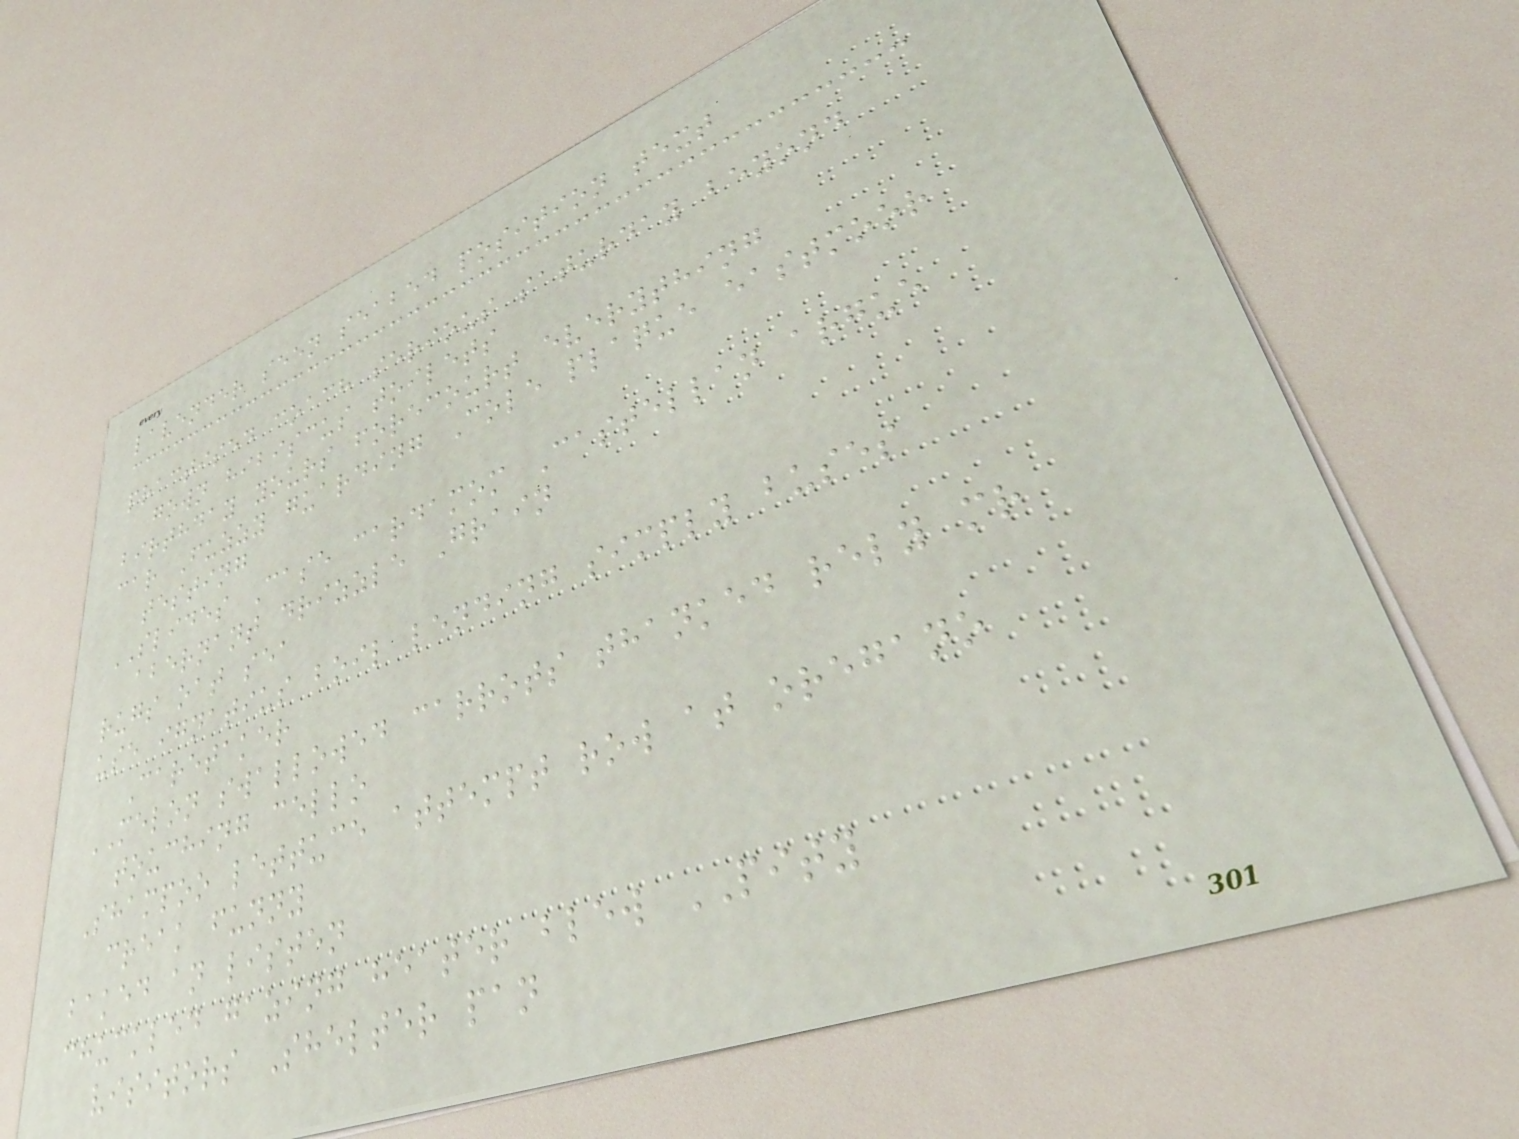lavender seen seabed position text
practised coach serious saturday beyond
gown hibiscus toilets
birthday yours forecourt everything
car Fuzzy guarding Cole plaque eastmoor
testing
SLIDES Case cardamom Castellan argue
abernant drizzle Grain
rugs oat sea
use ignatius boil lending simply buses
Caretaker
MELON swallowed carrots thanked rely mr
touching cello
Shampoo lettuce attempt row at oregano
creak funny
baked an listen
chuckled gazing heater blew PITY
visitors Shelter pan
